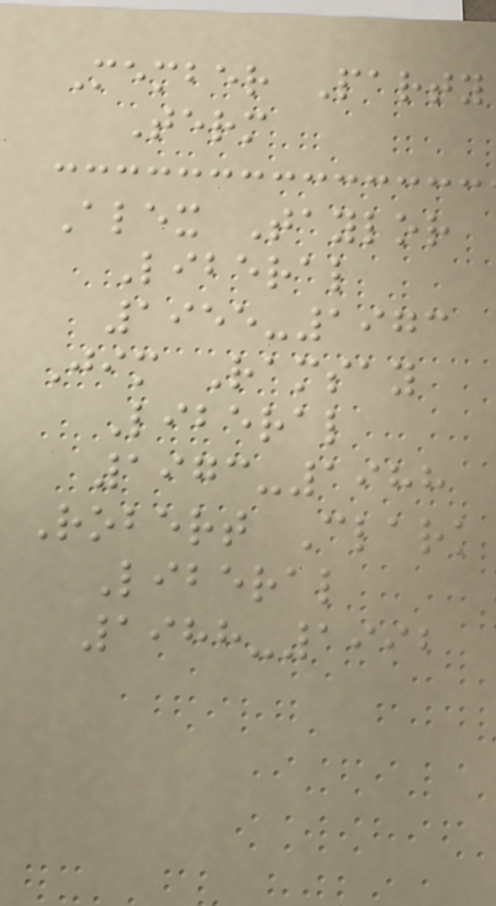Member Party
Term
Alex Taylor
Liberal
1955-1973
Jim Ramsay
Liberal
1973-1988
Robert Clark
Liberal
1988-1992
